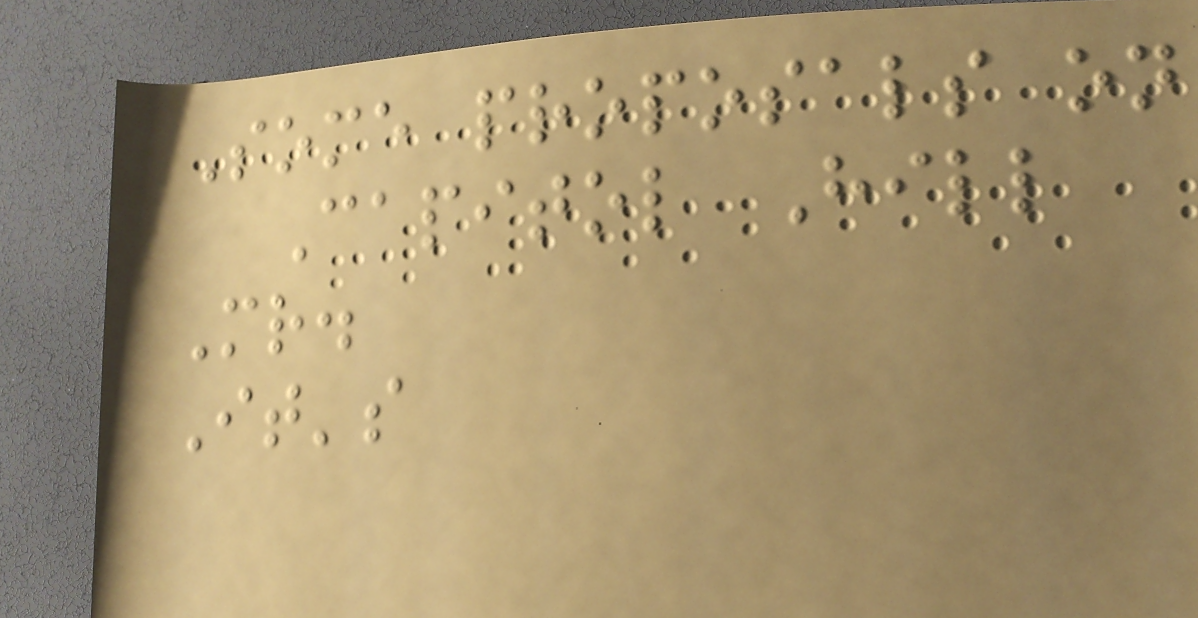Some proposals on
Capitol Hill
Mr.
It's
